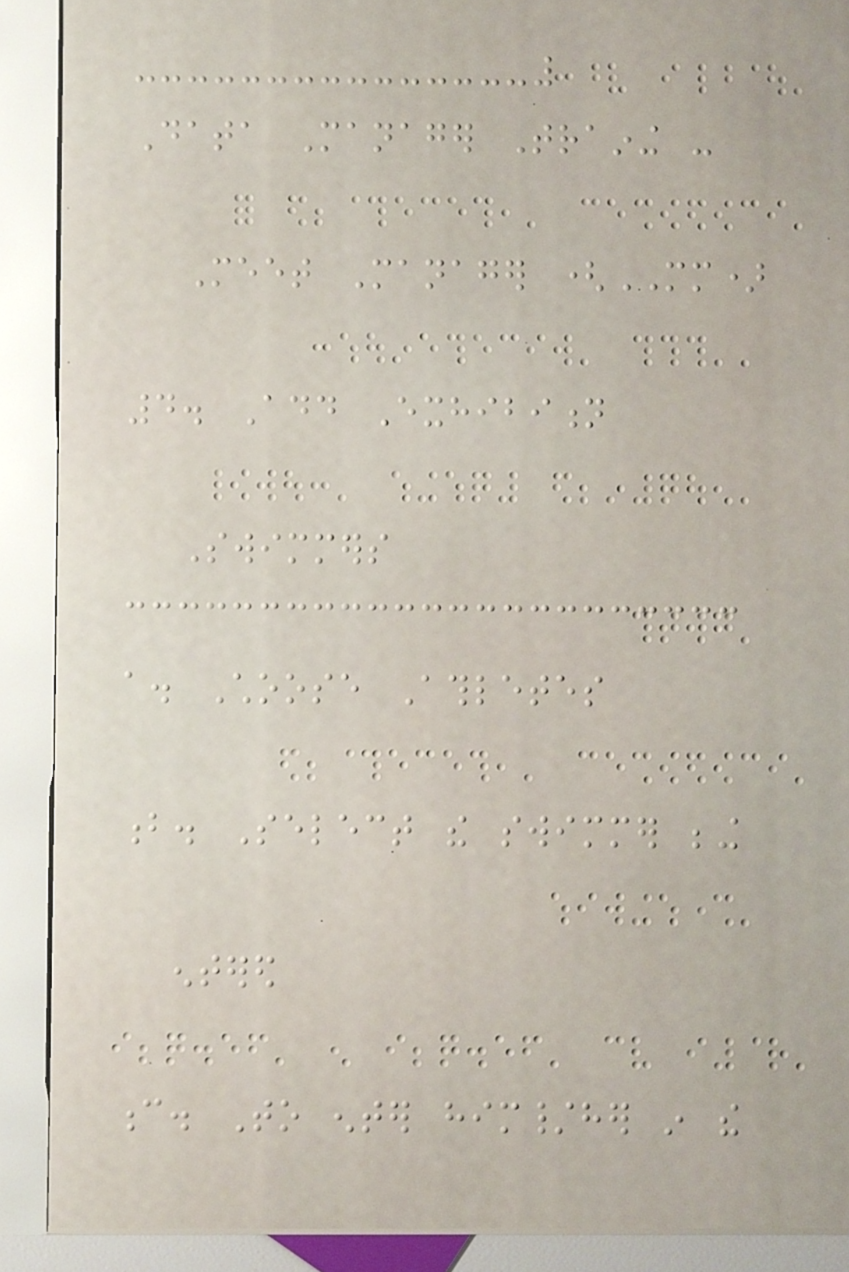Data Manager Training -
Meet Manager (MM)
4. Add Exhibition
Swimmers
a. Choose Athletes
b. Select the swimmer being
entered
c. To enter him/her in the
